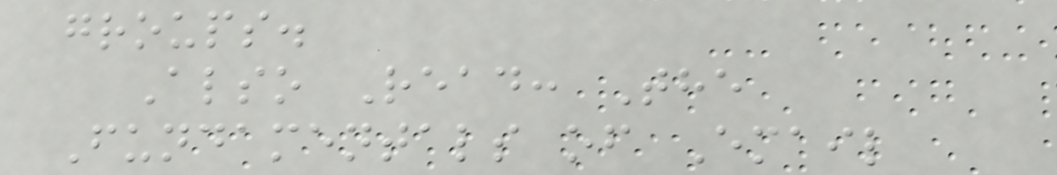groups.
Also Read: The
Fundamentals of Email
